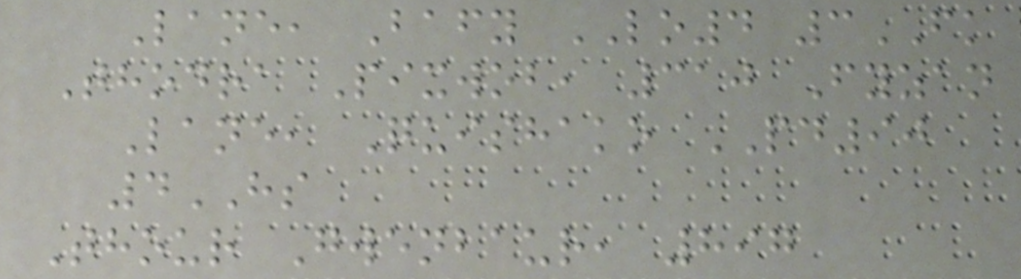Lane, Bafy LO4 3FK
Thodra Pixwob, 310 Fyzan
Lane, Quishako PD90
4HS
Thour Gwenbaur, 897
